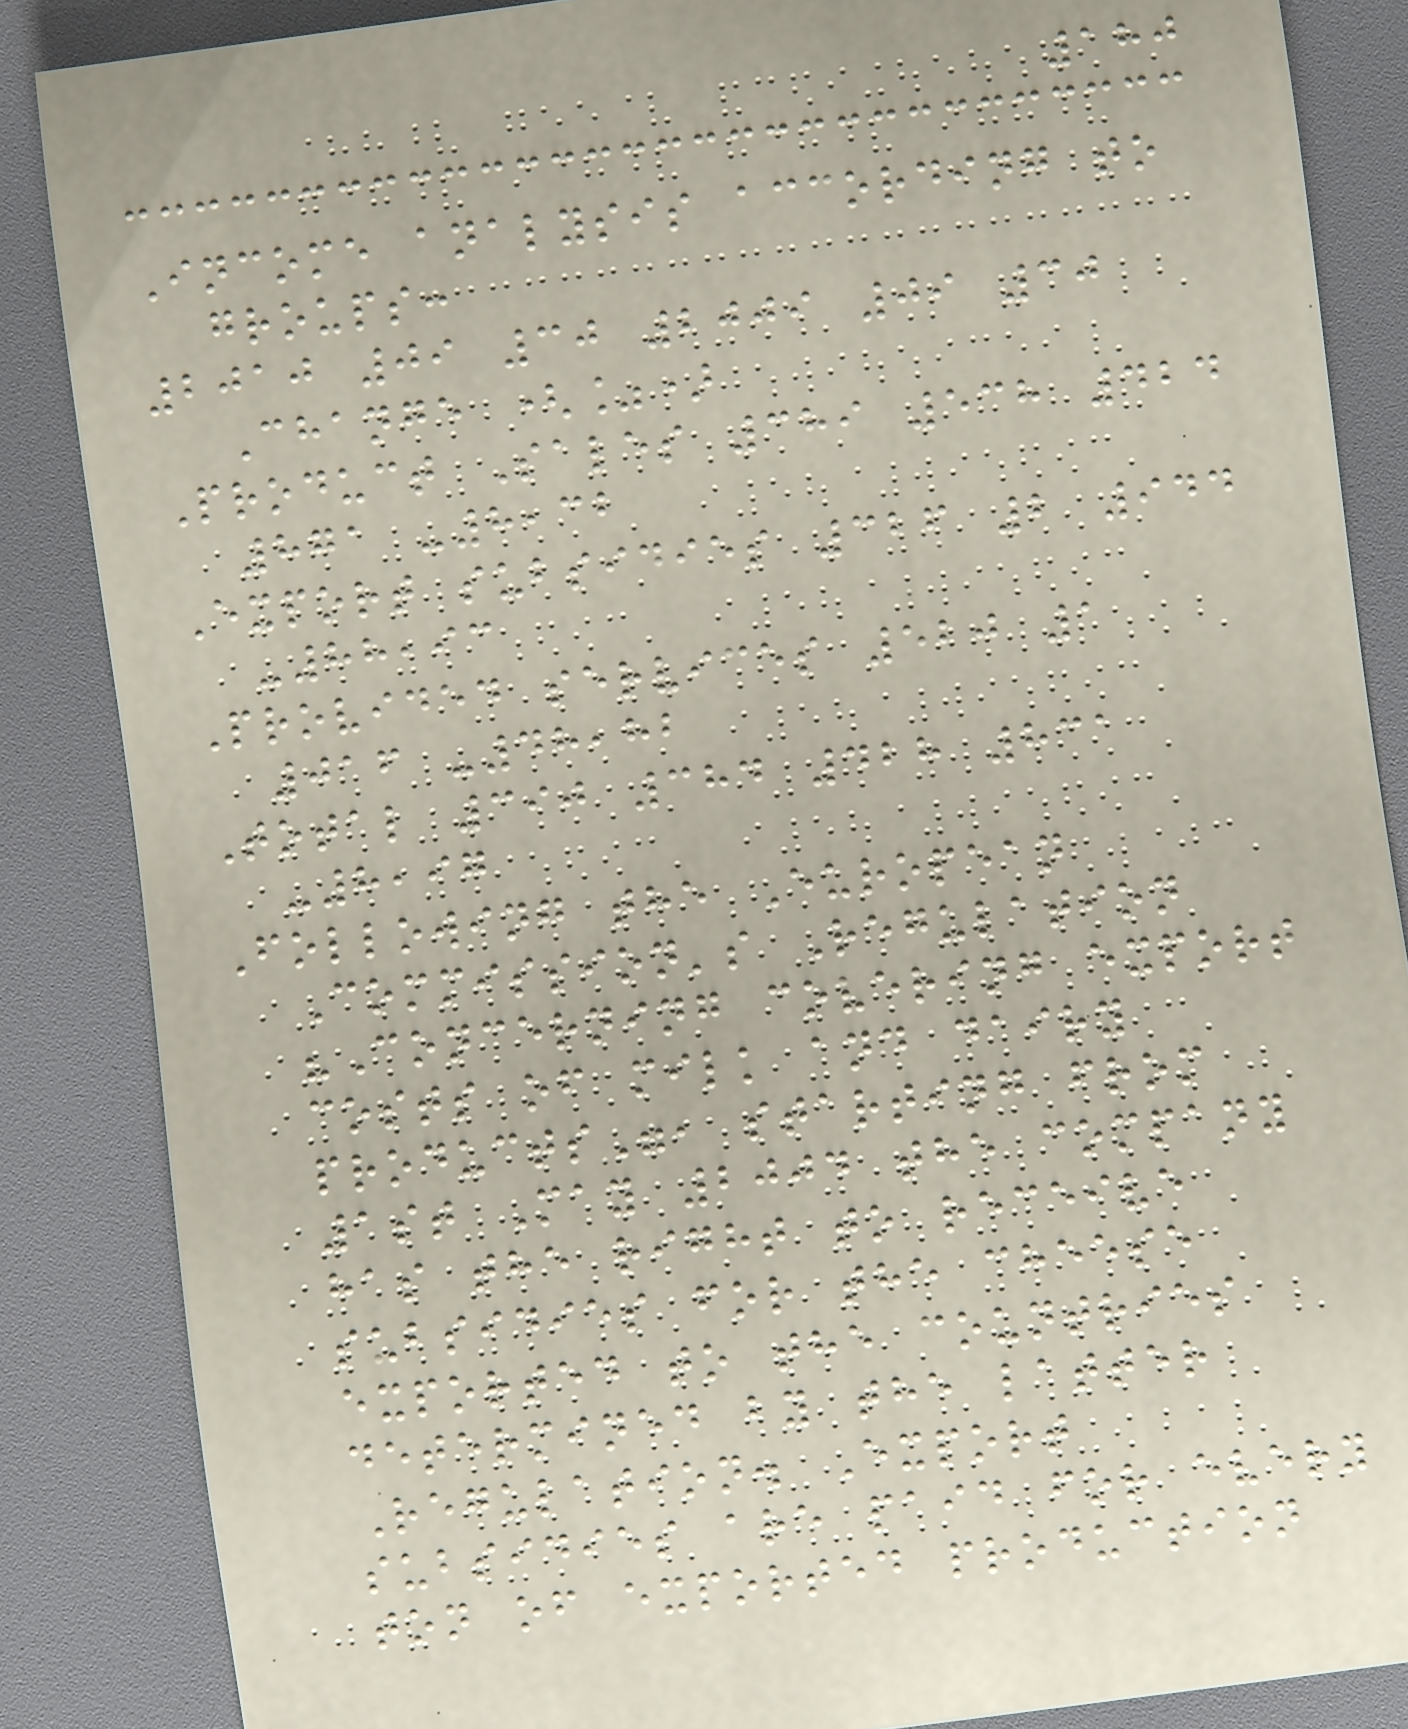180
Income analysis according to
groups:
2010 09 30 2009 09 30
Change (%)
Product Sales 389 538 424
871 -8,32
Export subsidies 326 2 944
-88,93
Provided services 520 1
016 -48,82
Total 390 384 428 831
-8,97
Following the European
Commission's Regulation
"Concerning covering export
costs of milk and dairy
products", starting from
1st May 2004 the company
has the right to receive
subsidies for the cheese
exported to the countries
determined by the latter
Regulation. Export
subsidies are paid for every
ton of exported production
